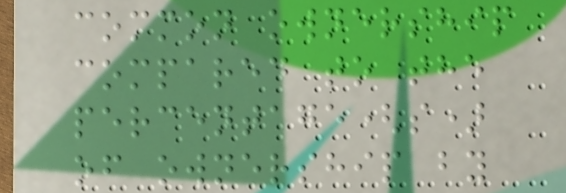common ownership
compared to the
percentage(s)
of ownership by
